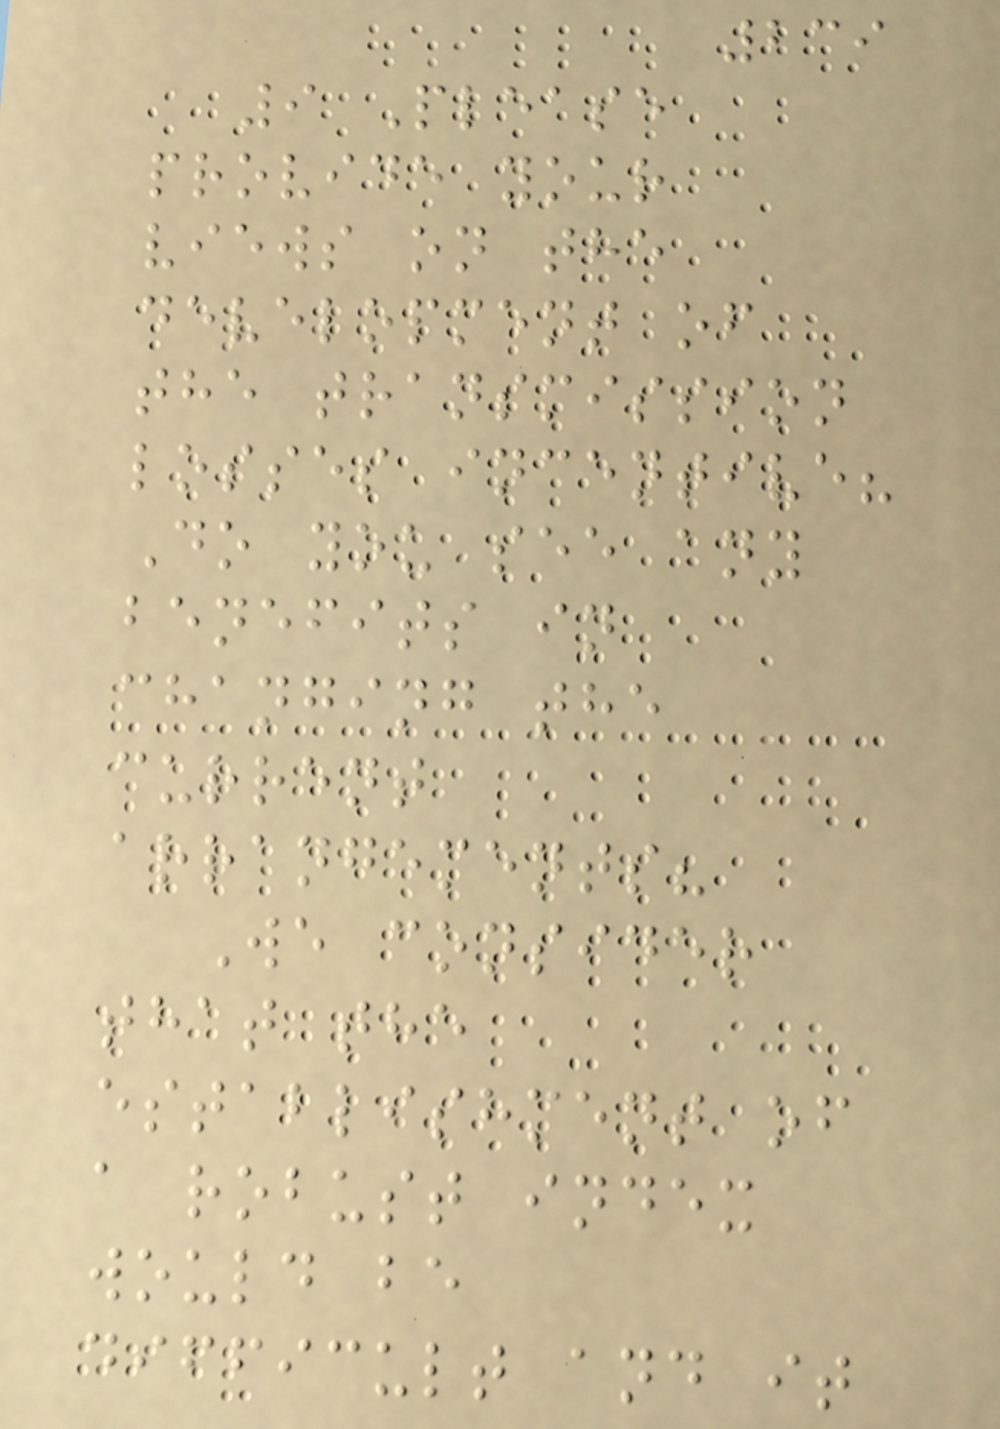239
9 Please
provide your
views on the
development of
the transmission
losses incentive?
Do you see any
benefits in
changing the
current
arrangements?
We consider
that the
establishment of
a robust index
would be
difficult and it
